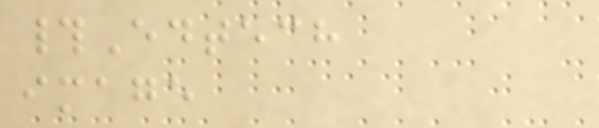#Edtech
image
